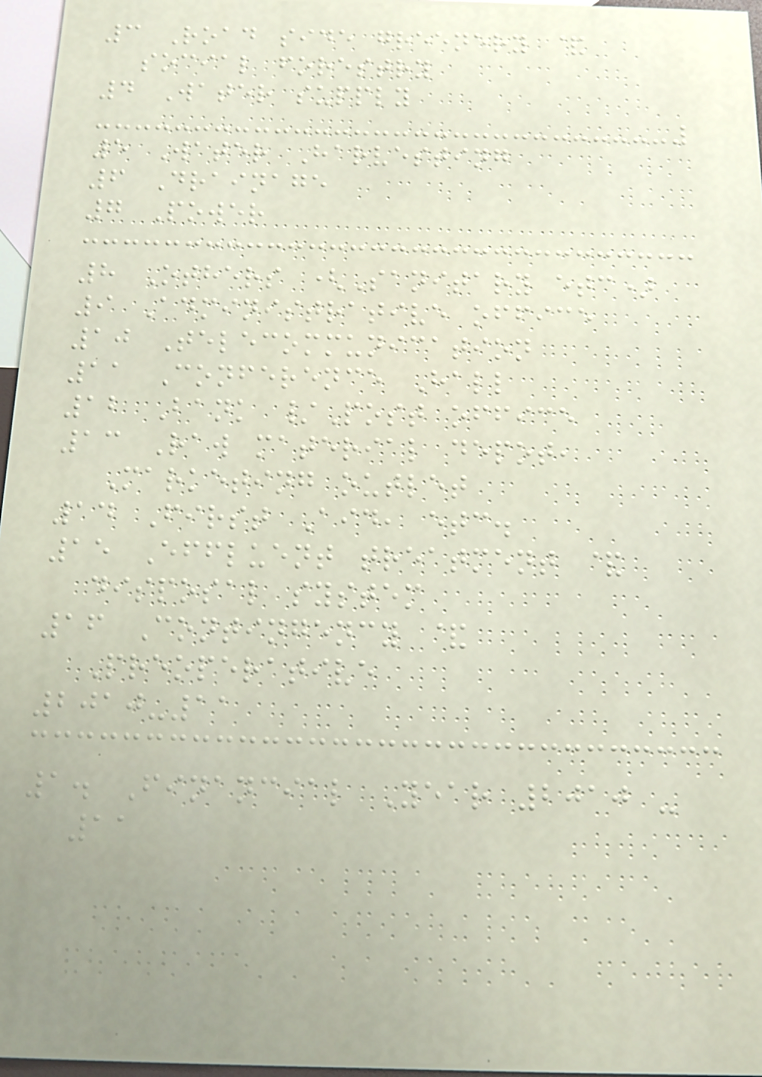3 Road side greenery &
social forestry
4 Water supply
5 Water Harvesting
6 Drainage
7 Power
8 Others (Sanitary etc)
9 Administrative office
10 Telecommunication
11 Conference Hall
12 Bank /Post office
13 Raw material depot,
Marketing outlet
14 First Aid, etc.
15 Effluent treatment &
disposal system
16 Contingency &
Preoperative
2010-11
1. Financial Year 2010 -
11
